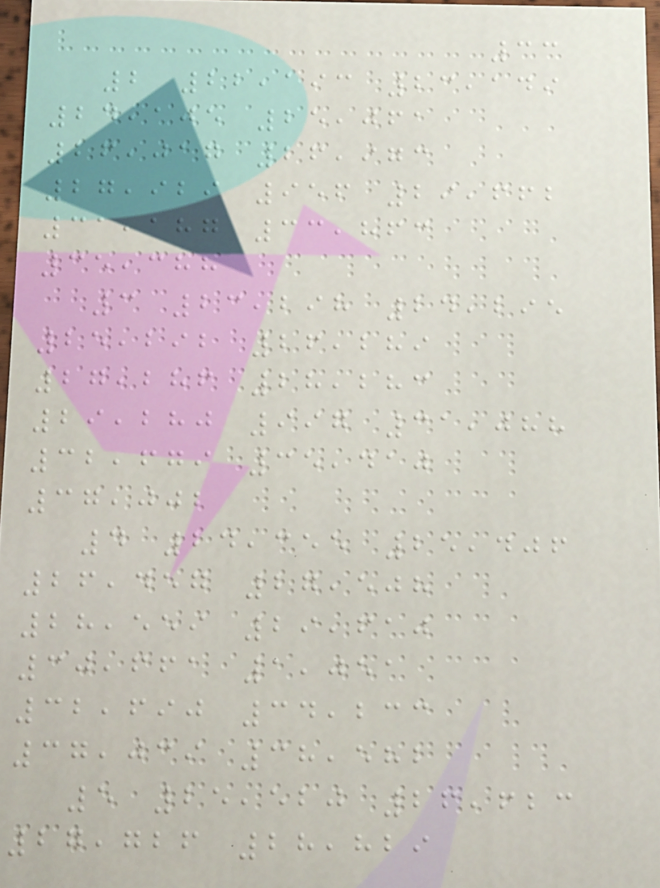33
2 22,193 23,149
24,105 25,061
26,017 26,973
27,929 956 29,662
31,187 33,863
35,388
3 23,298 24,295
25,292 26,289
27,286 28,283
29,280 997 31,088
32,679 35,410
37,002
4 24,355 25,406
26,457 27,508
28,559 29,610
30,661 1,051
32,690 34,233
37,039 38,582
5 25,520 26,623
27,726 28,829
